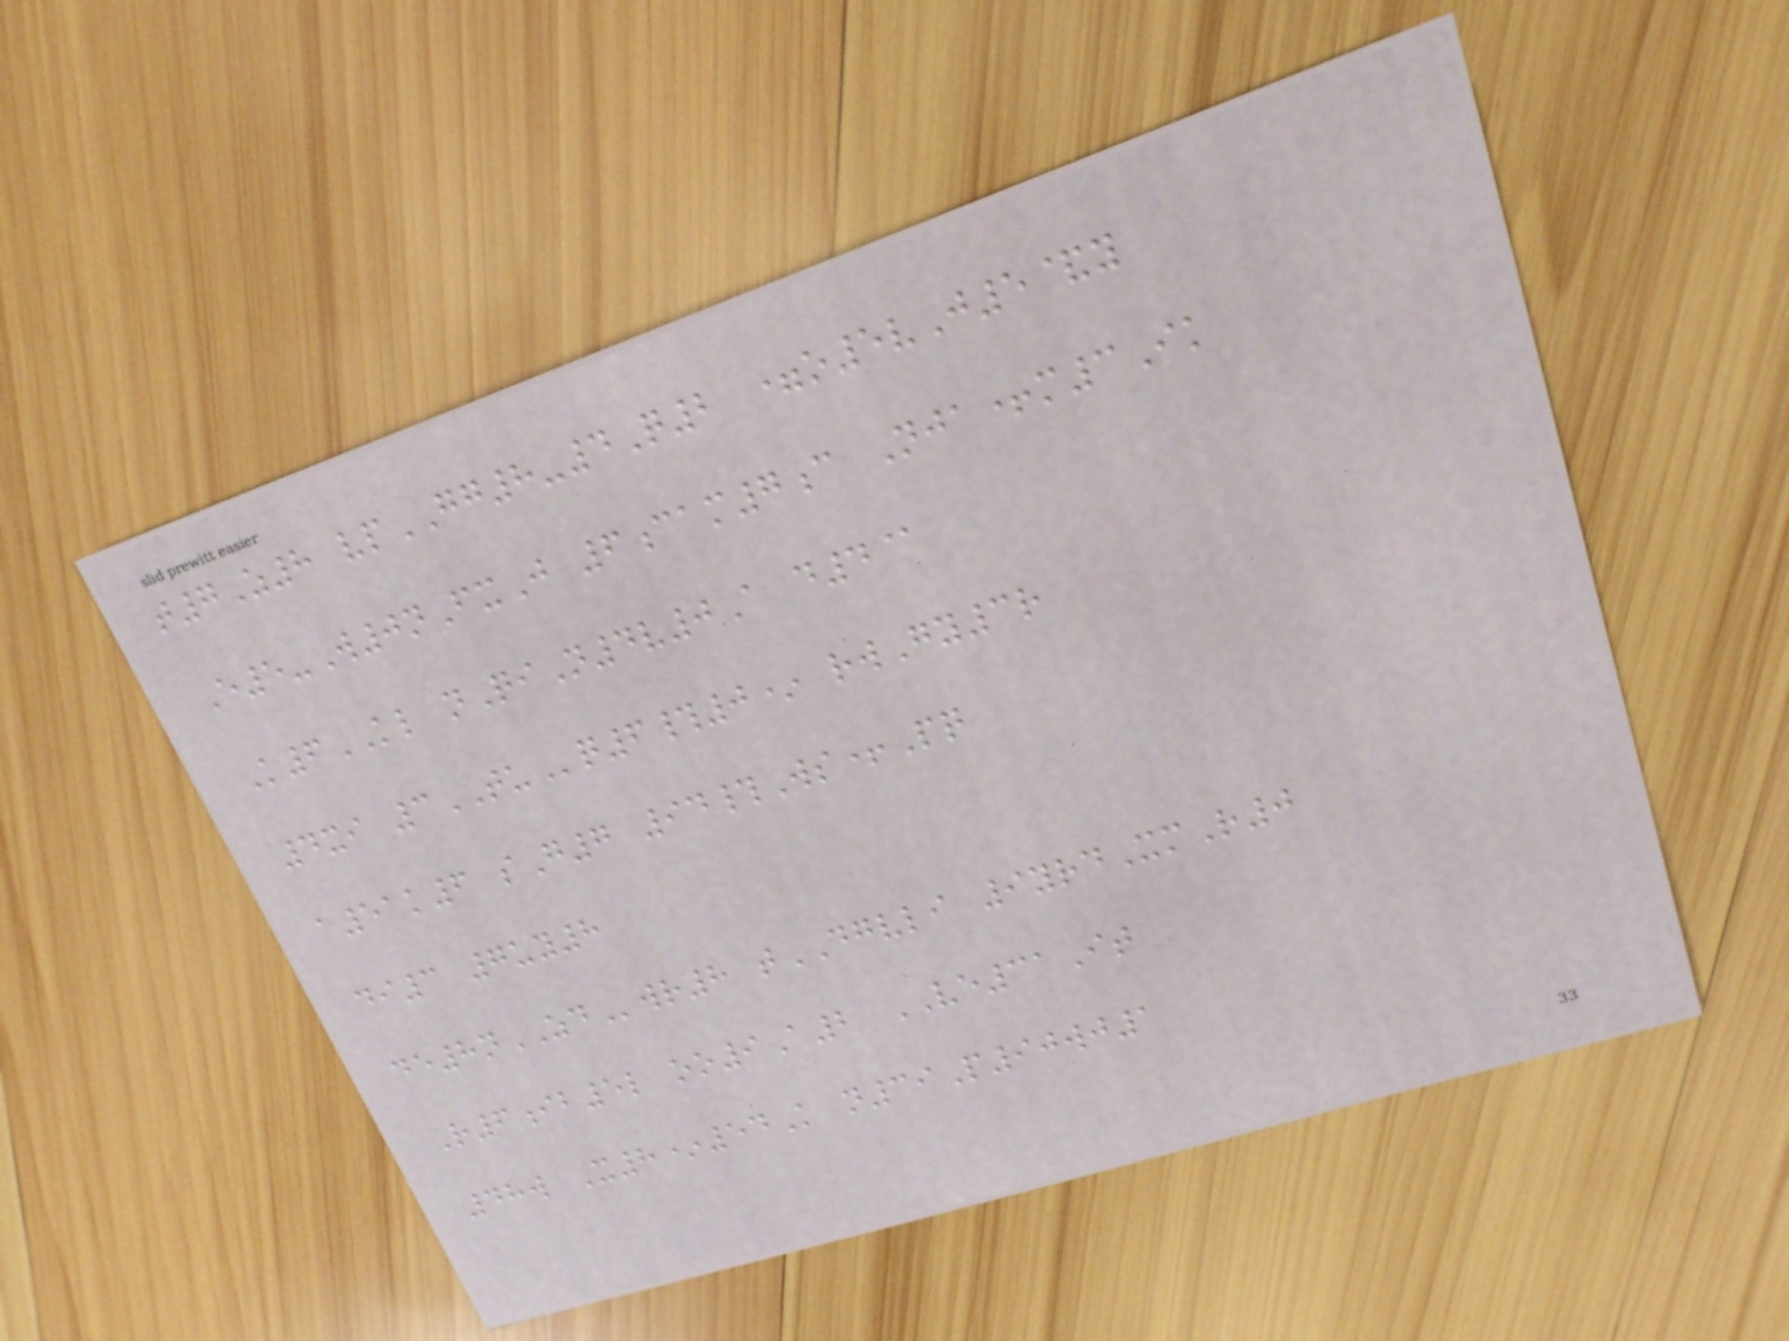t7Z8 vpGG8-4Q2 =o5vJ5&y
E5-W0nFxJ 6cam7c Nja+m3Ik
K6KL nQiN4v0A d4@
4xi 3TUq6#0* rwGy3r
a51k6 sG7 94#Ws+Pq
di3 7uy8
de8nZDwr8 tDGVLI 9yrdXmR0
R6ib5l oo9A2 VE31It
48w X8*54K n39P90wj1
